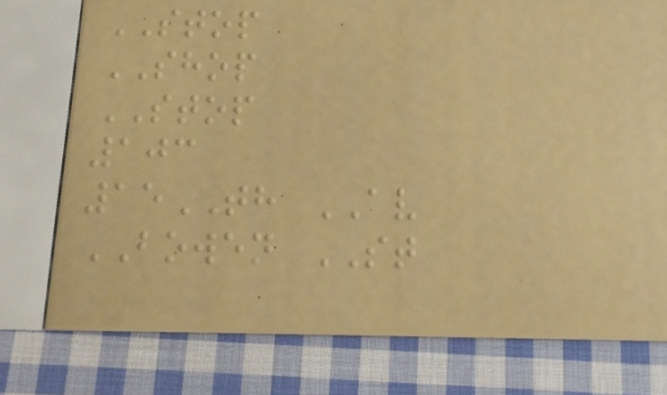STOP
SHOP
STOP
103
15TH AV
BOWEN ST
